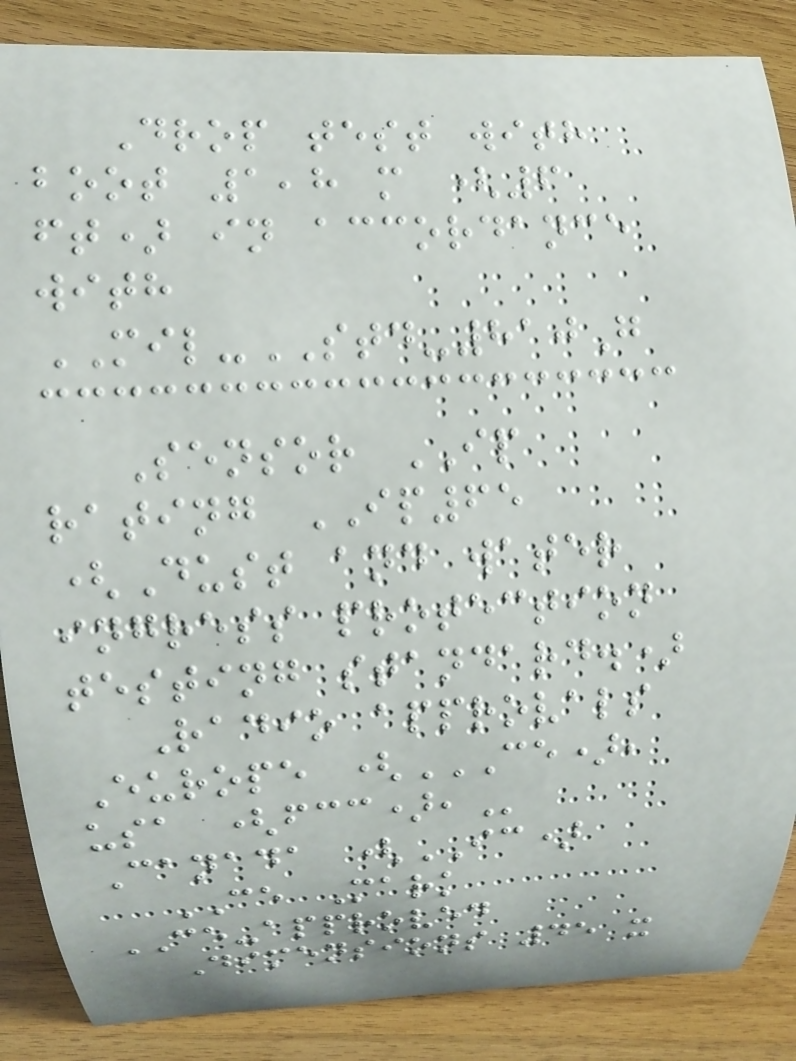Drop test with
boot 1,8 m (6
ft) in accordance
with
MIL-STD-810G
Sensor IP
rating IP65
(Dust and water
ingress protection
testing standard.)
Radio approvals
Europe (CE),
USA (FCC),
Canada (IC)
CE Mark
CE-approved
Dimensions 45 x
